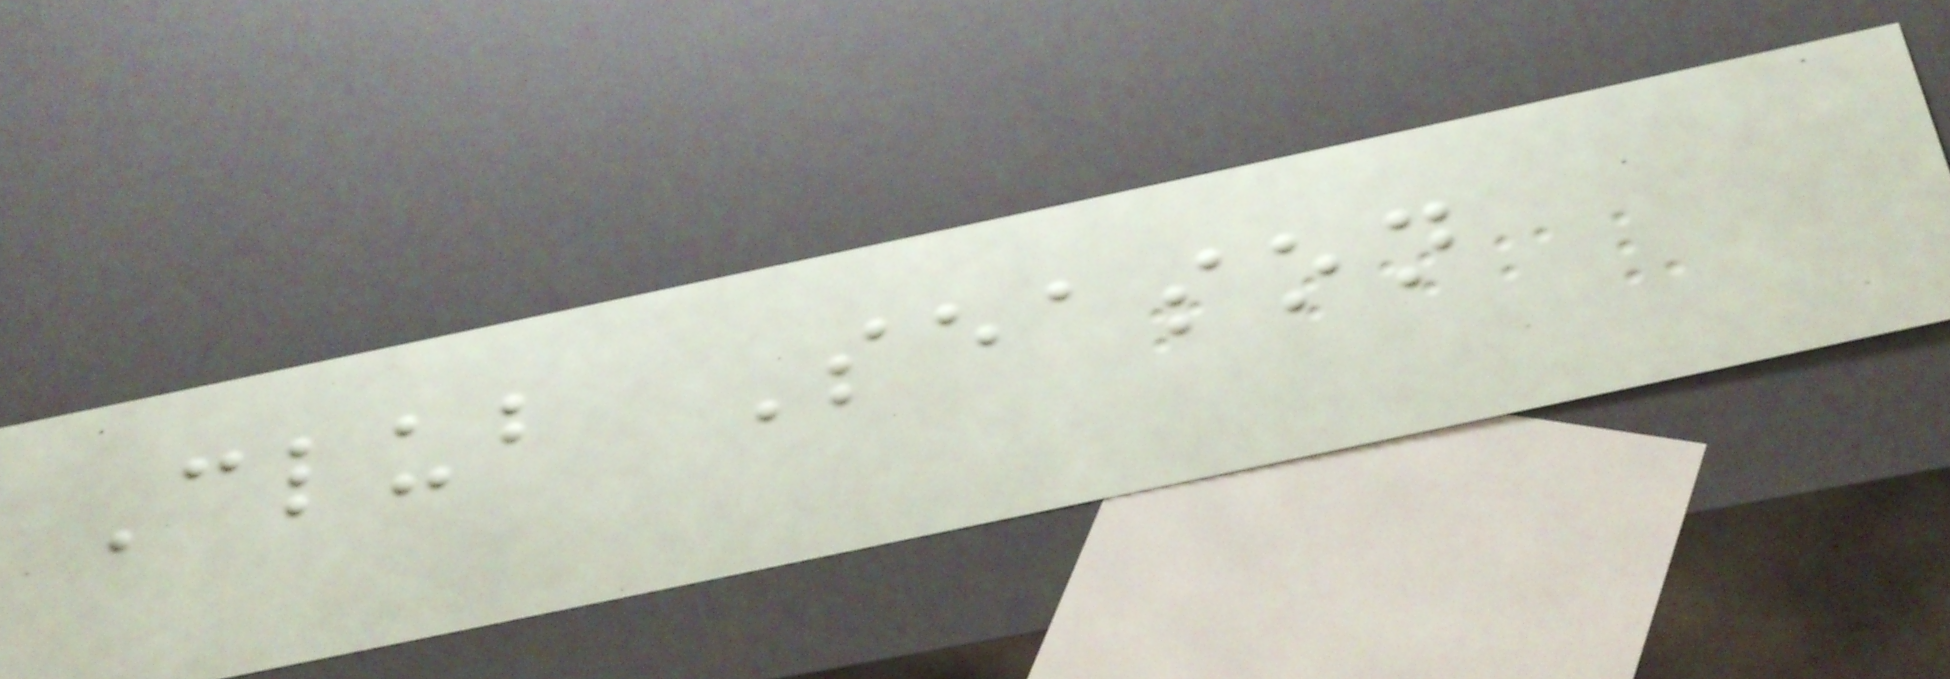Club Season
